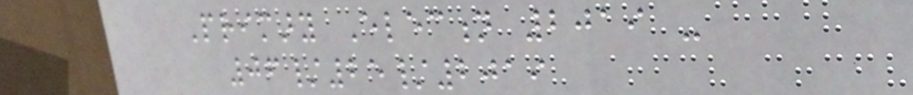Primary Election 2019 -
06/25/2019
